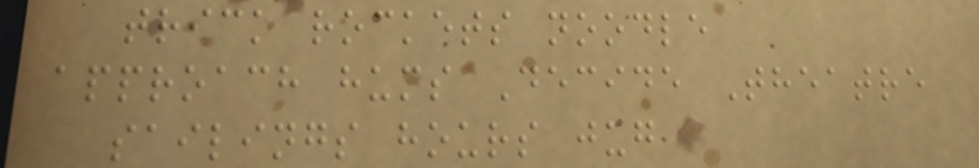trick rockets noodle
approach hums Decide Theatre
sailings hours jug
